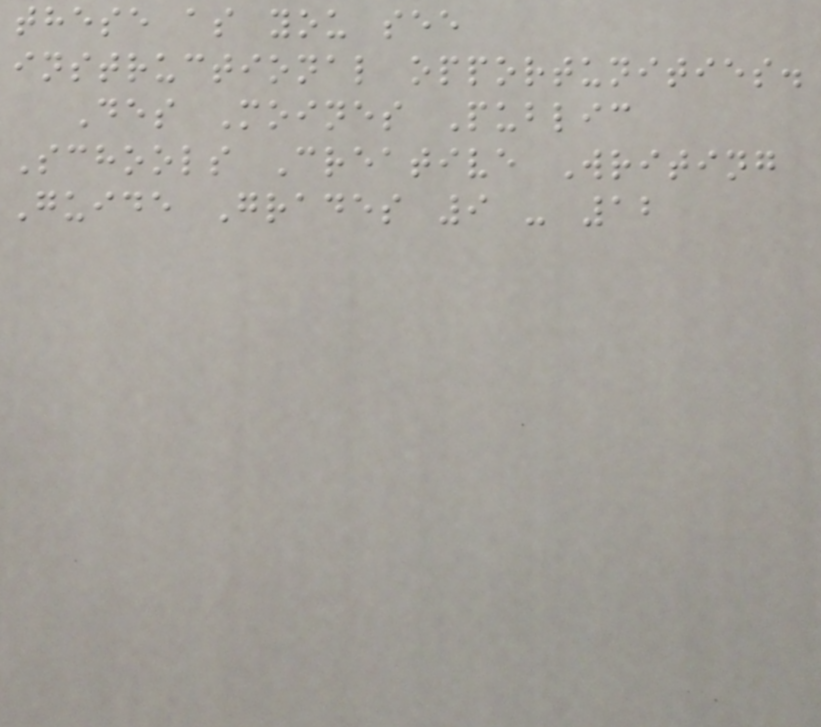these as you see
instructional opportunities.
Des Moines Public
Schools Creative Writing
Guide Grades 9 - 12
